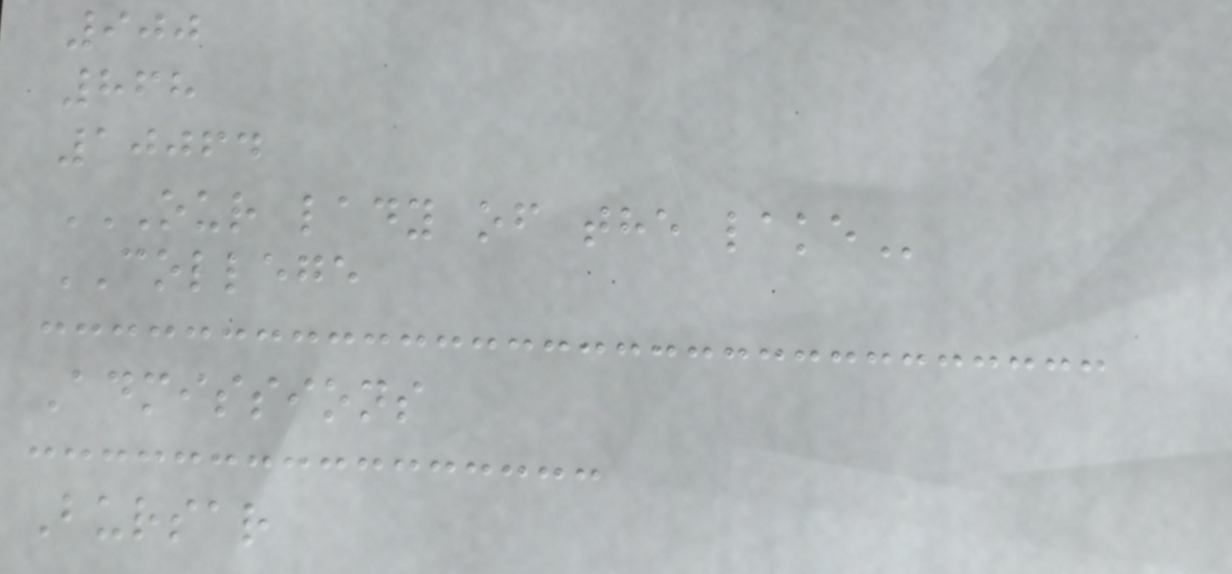900
868
10064
OUR LADY OF THE LAKE
COLLEGE
Admissions
Bursar
